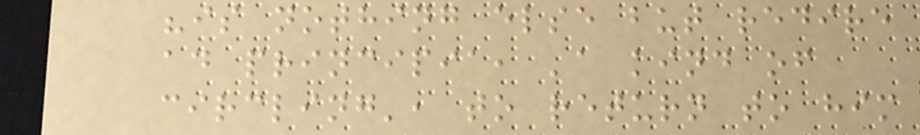"is nothing else but redire
ad principia, 'a kind of
circling', to return to him
